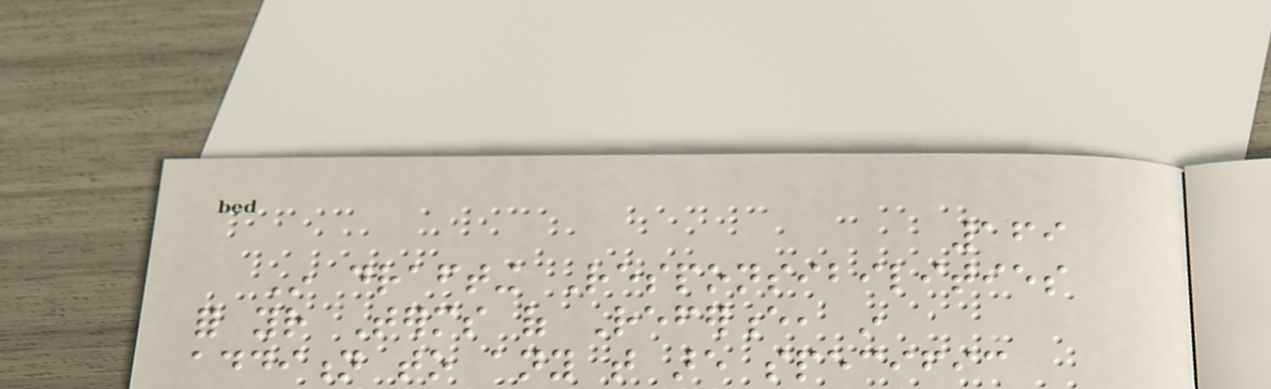169
In drafting Responsibilities
for your Terms of Reference, in
addition to any that are specific
